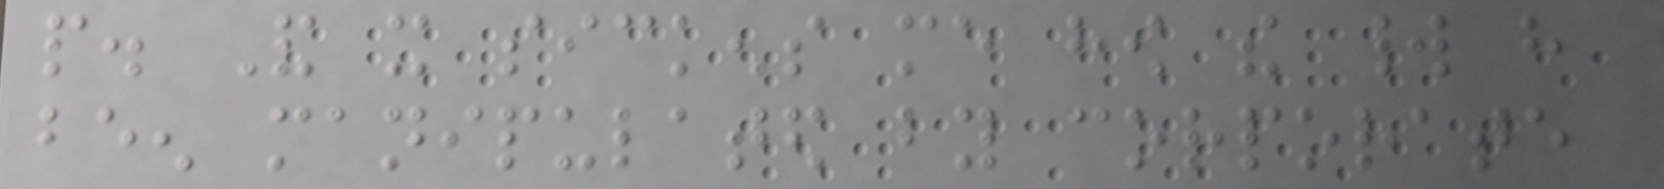people. And it sickens me how the world have
been manipulated by corporate
